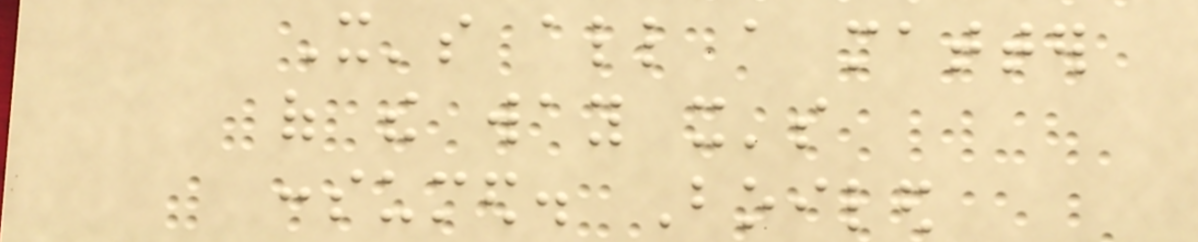It's all a matter
of the way it's
consumed. Boiled
